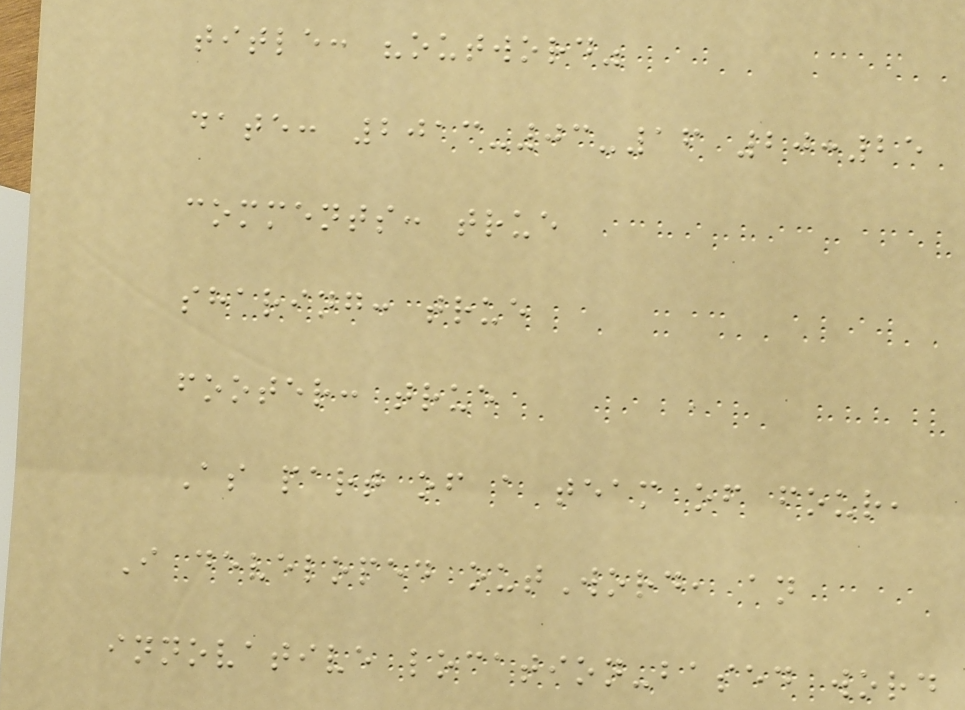title: "outword"
date: 2013-03-16 20:25
comments: true
sharing: true
footer: true
As part of a team of four,
I developed outWord, an
innovative location-based word
